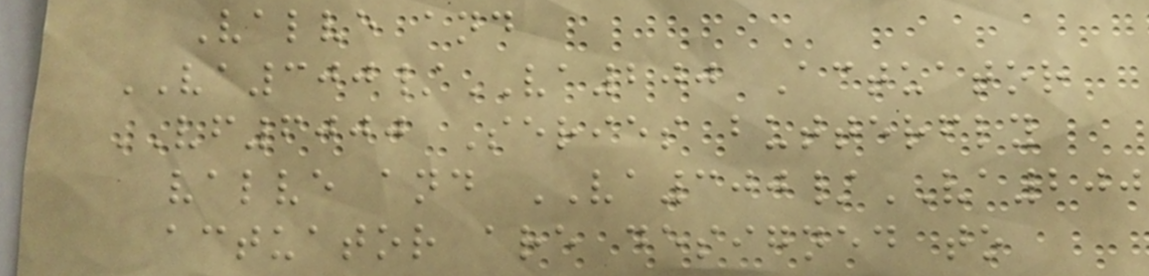Valve and
VA300/VA200 Actuator
VF6000 Series butterfly
valve and VA300/VA200
actuator are designed to
